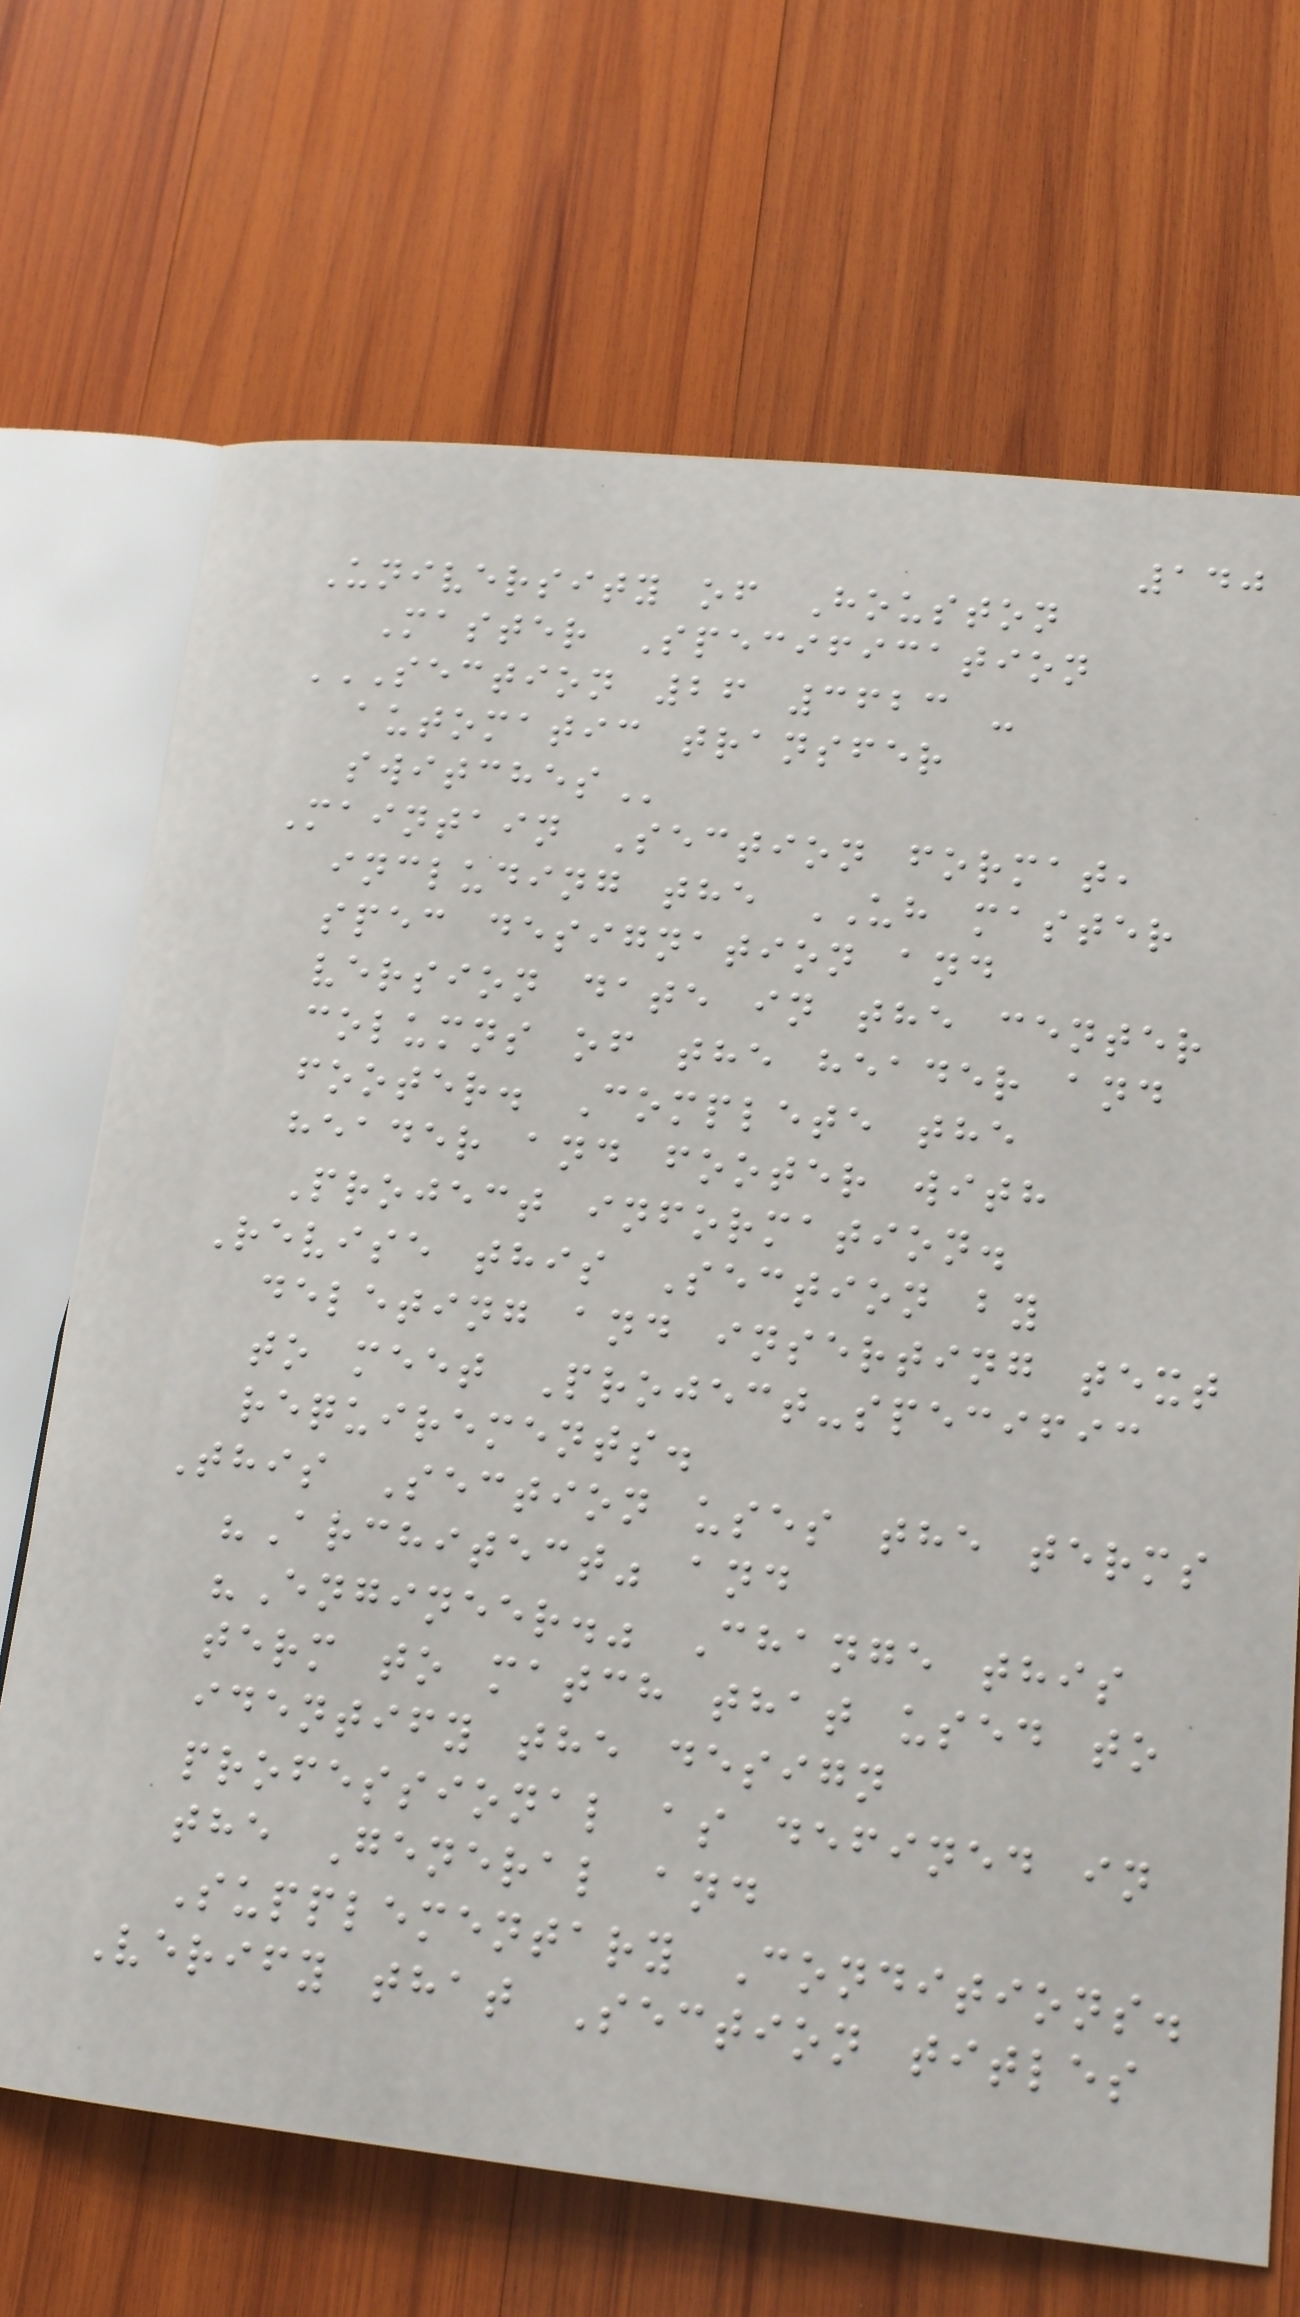140
University of Houston
Master Specification
SECTION 26 3623 -
AUTOMATIC TRANSFER
SWITCHES
Maintain Section format,
including the UH master
spec designation and
version date in the center
columns of the header and
footer. Complete the
header and footer with
Project information.
Revise this Section by
deleting and inserting text
to meet Project-specific
requirements.
This Section uses the terms
"Architect" and
"Engineer." Change this
term to match that used to
identify the design
professional as defined in
the General and
Supplementary Conditions.
Verify that Section titles
